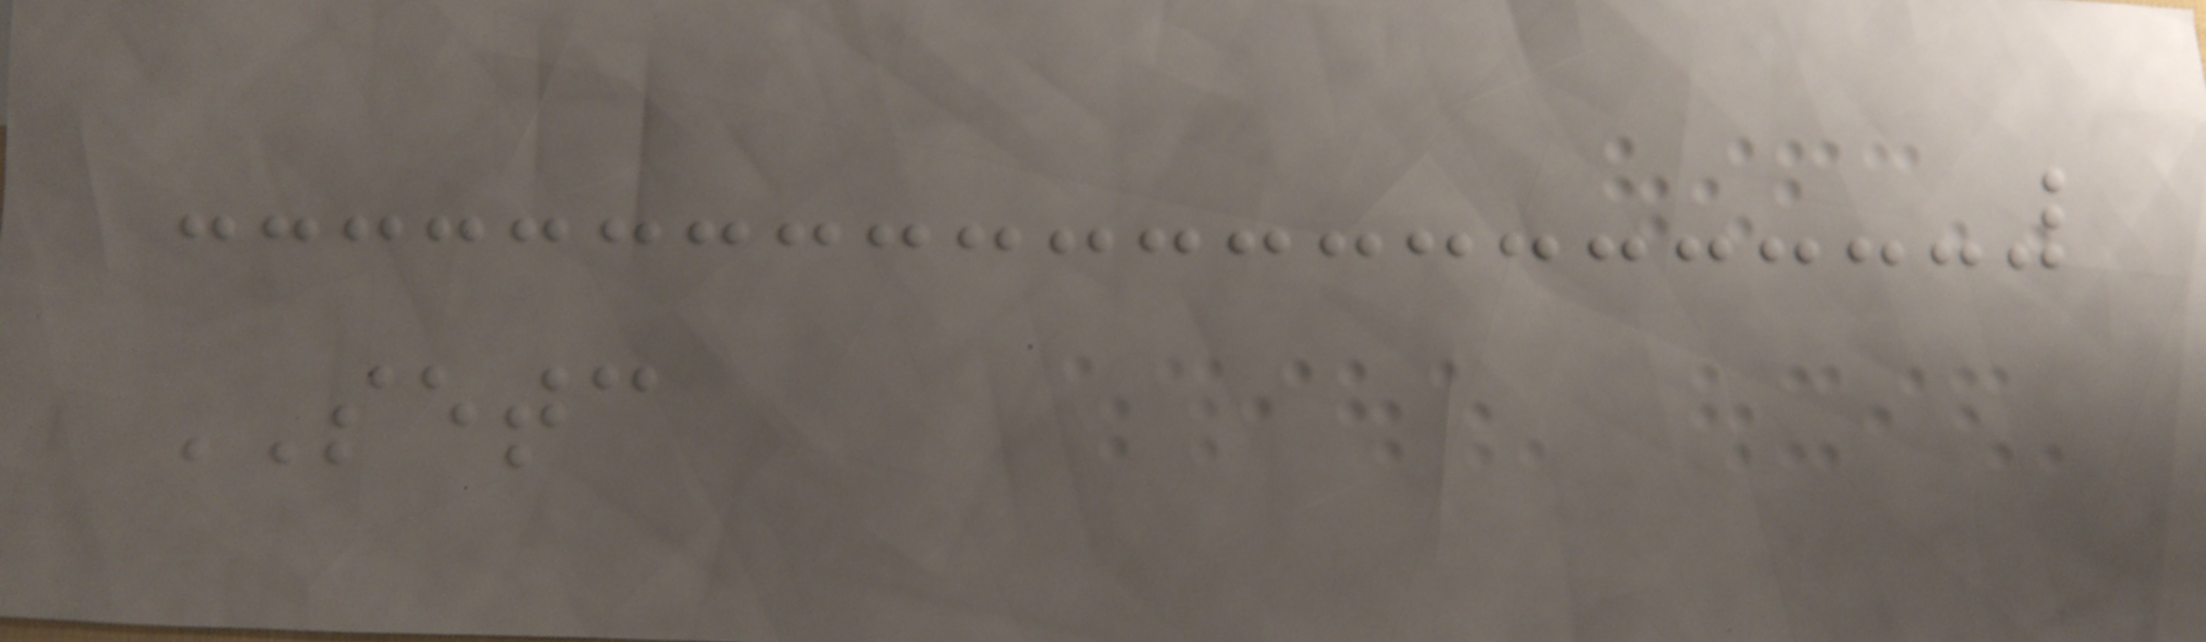SETC
